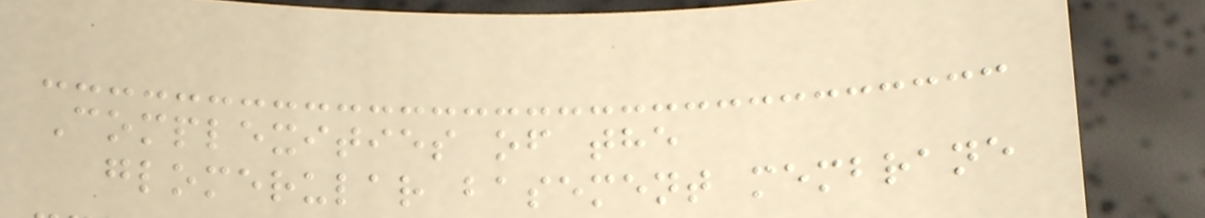Complexities of the
glomerular basement membrane
